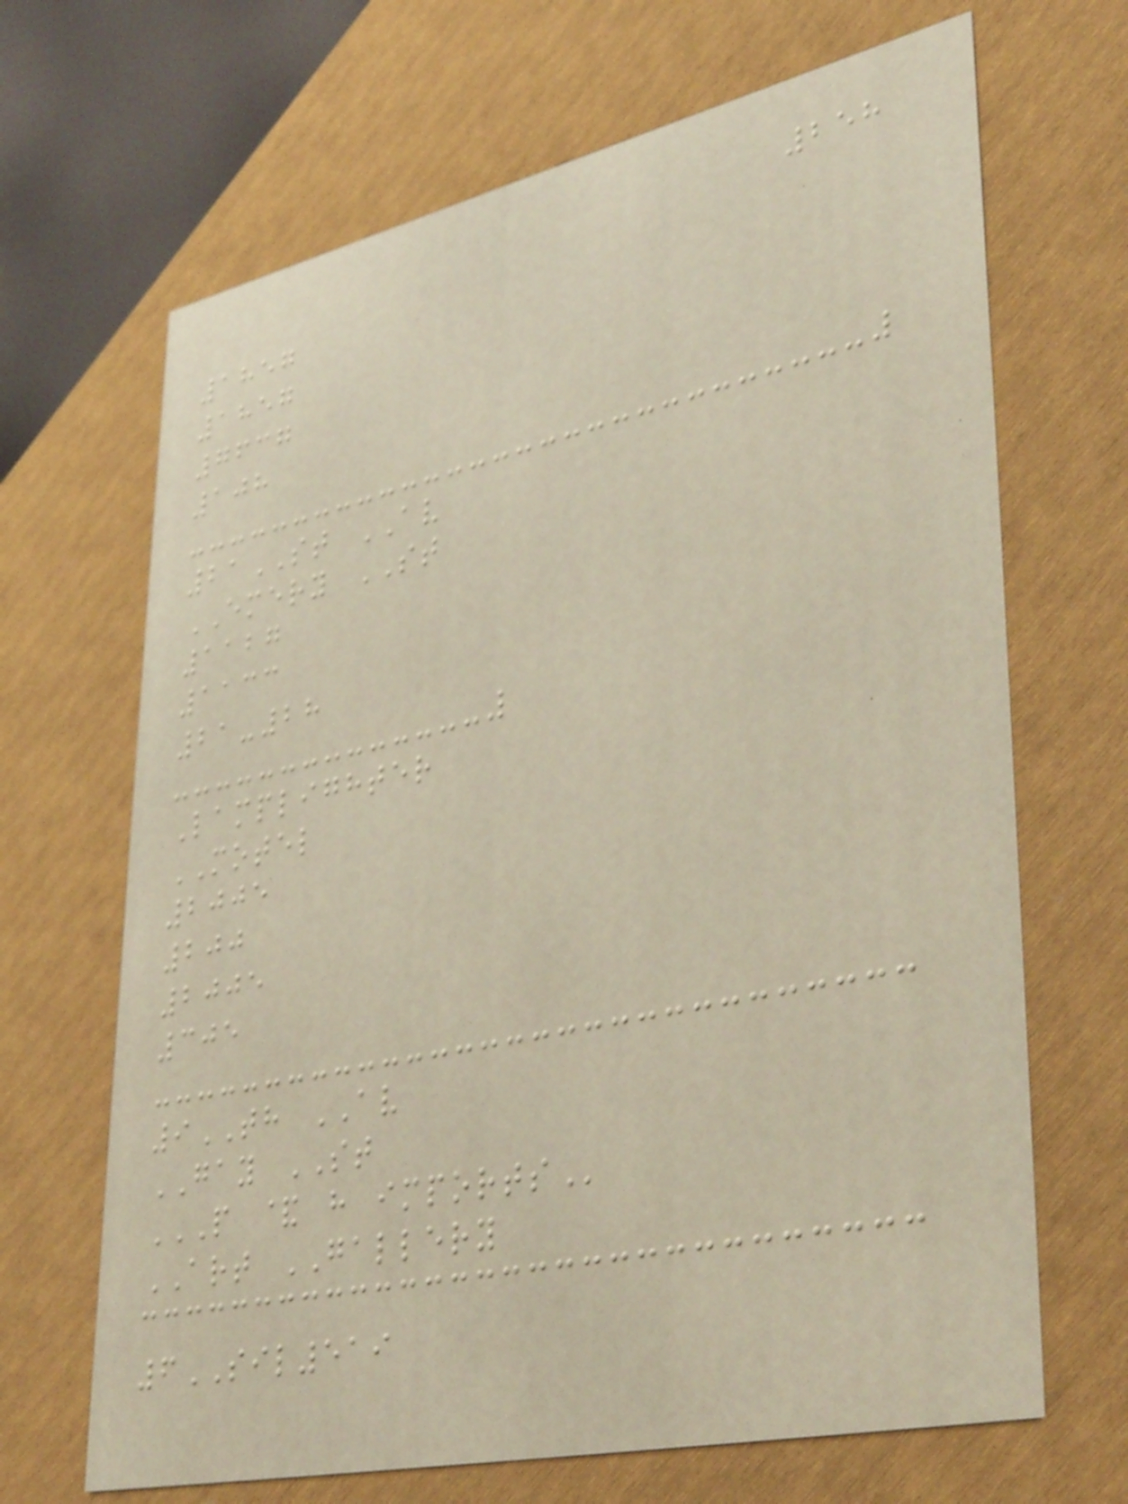258
1857
1857
7637
108
21ST AV
EMERY ST
1127
1133
21-28
Lamplighter
MOTEL
2005
200
2005
305
9TH AV
GAY ST
P & H IMPORTS
ART GALLERY
6SIL519
